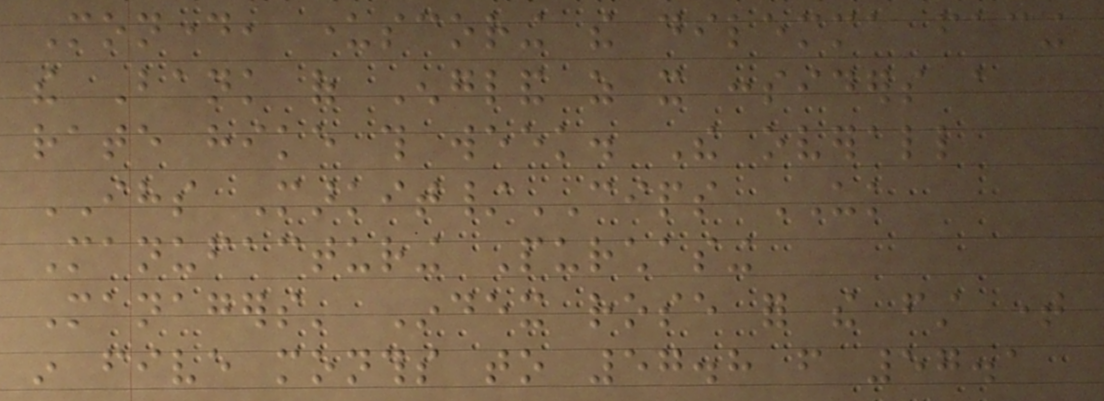Monday, underscoring the dilemma facing
the Bank of England as it considers a
rate hike this week. The overall
IHS Markit/CIPS UK
Manufacturing Purchasing
Managers' Index rose for the first time
in five months to 57.8 from 57.1
